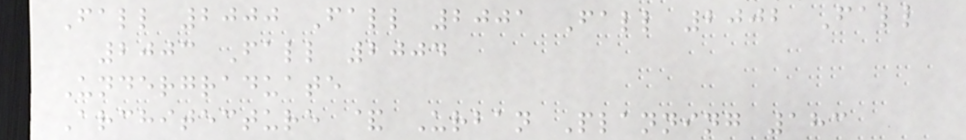Fall 2000 Fall 2001 Fall 2002 Fall
2003 Fall 2004
Undergraduate
Architecture & Urban Planning 183
